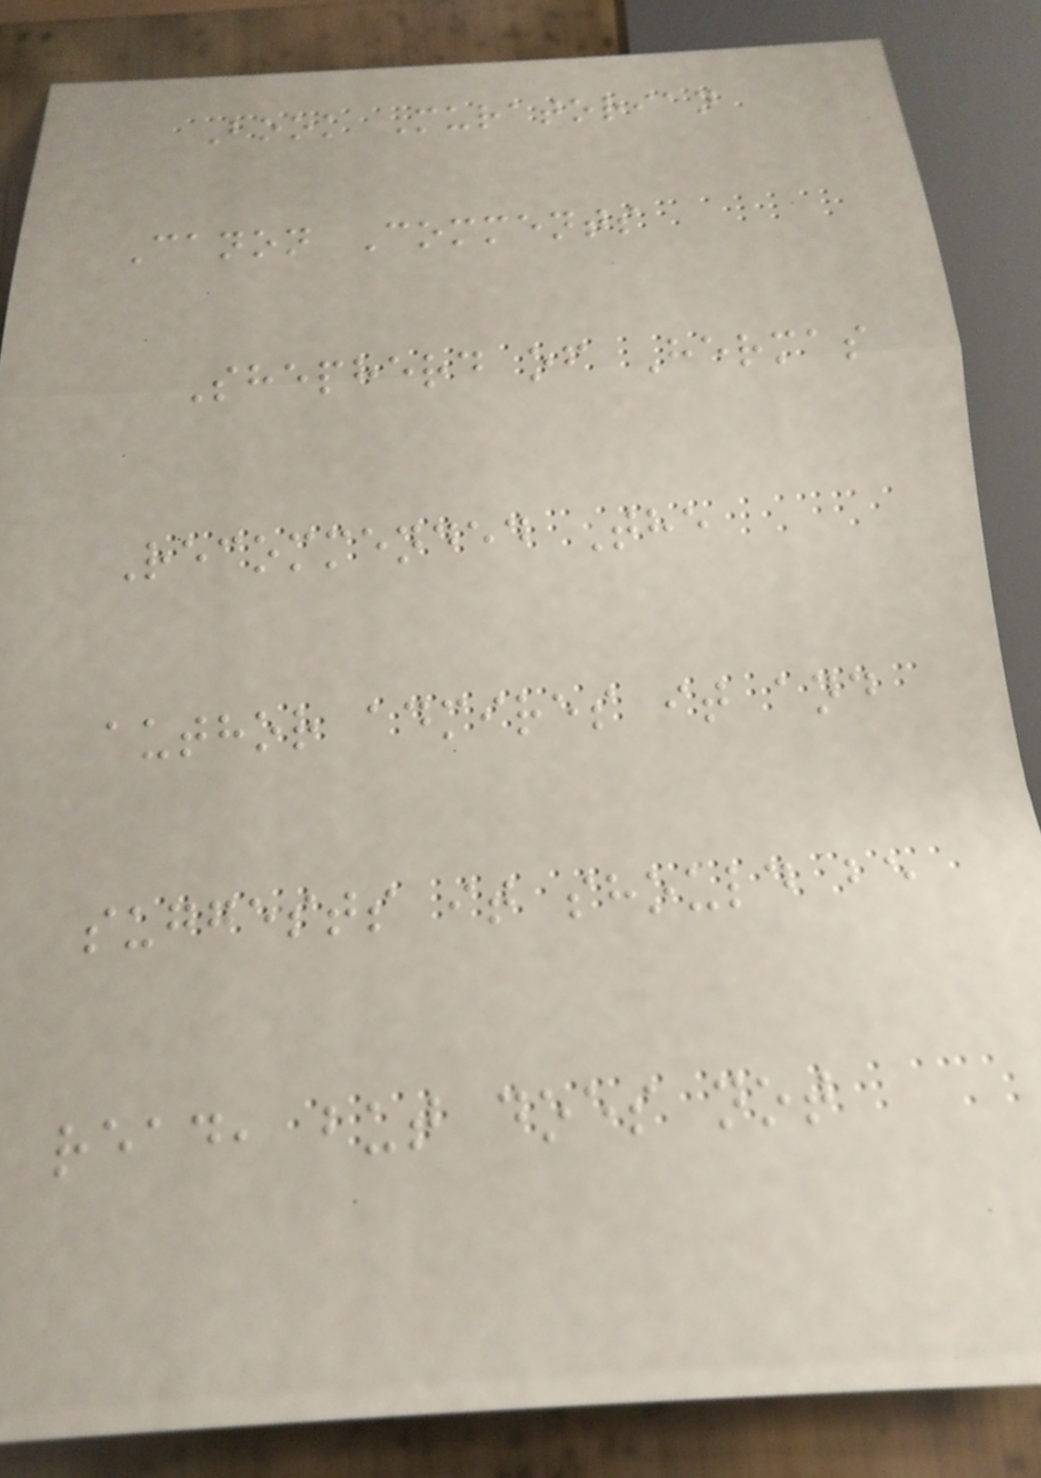Book Muratorian
Canon Comments
Shepherd of Hermas
Recommended The
author admires it and
suggests it should be
read, but does not
